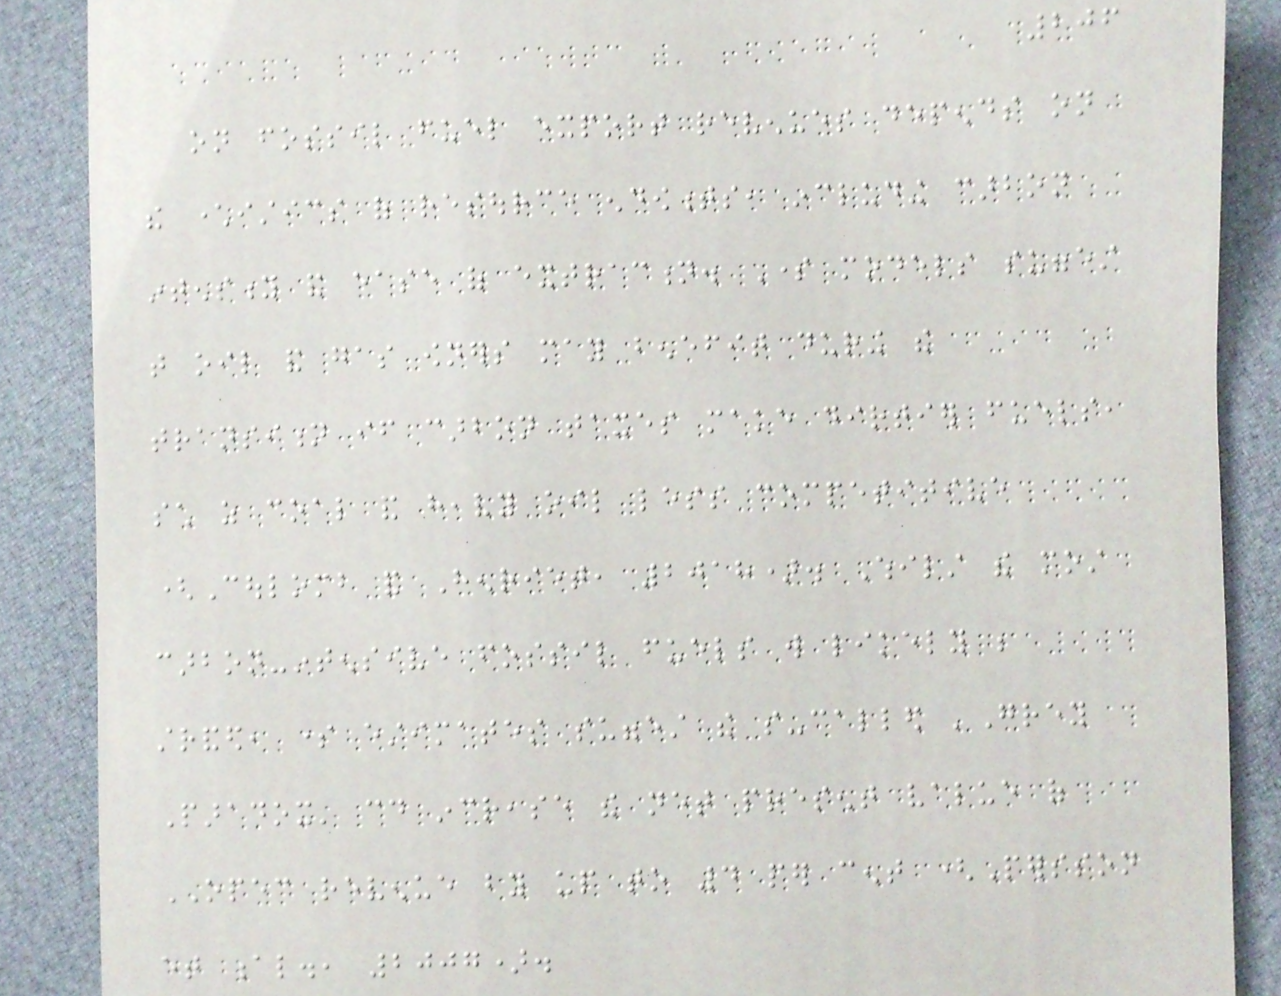206
on fossil fuel export revenues depends on
the characteristics of resource endowments, including carbon
intensity and ease of extraction. Some models suggest
that oil and gas owners may benefit during the
transition if carbon taxes make dirtier fuels,
such as coal and heavy oil less competitive
(Coulomb and Henriet, 2018). Whilst the most
carbon-intensive fossil fuels will likely be
stranded, some estimates suggest the so-called 'Grey
Paradox' could increase the net present value of
OPEC revenue by up to 4 per cent (Persson
et al., 2007).
